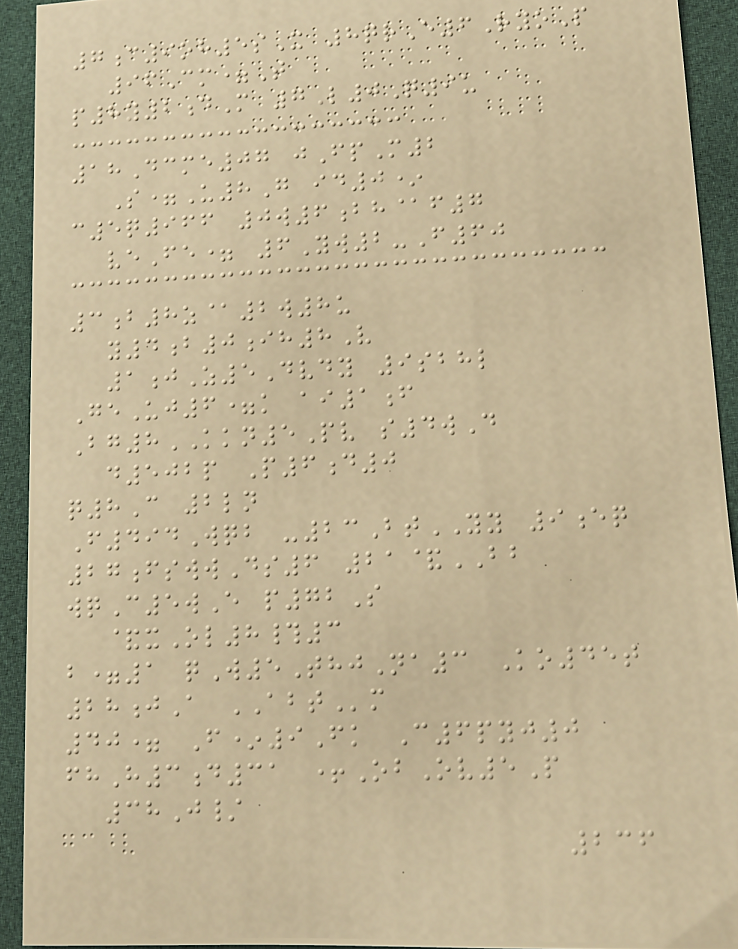7c9oh5sX 8qrE6RyoP
96Cm=T
p8y2dM 7L0Q9u
18Dcme07 jFpM2
S=U8G id0*
c5q966 0w6bh@f7
veFe= 6Yw2-F60
3b8z@2w8u
y4b0ih8V
1jZ5Dvdy 9sbhl
GeUj6=k ai1f
Bg8KKN5Pv s4wD
d502p P6d0
q8C 2ln
F494Wqb -23BtYY 9eq
27fswwDs6 21&BB
wqC5wE p72S
&xOl8#3
b=1 qW5ThjNa3 Ko45t
28jA ABTm
40= F*9Fk C6pyj0
fhH3d31 +ObOv5P
38J/
236
